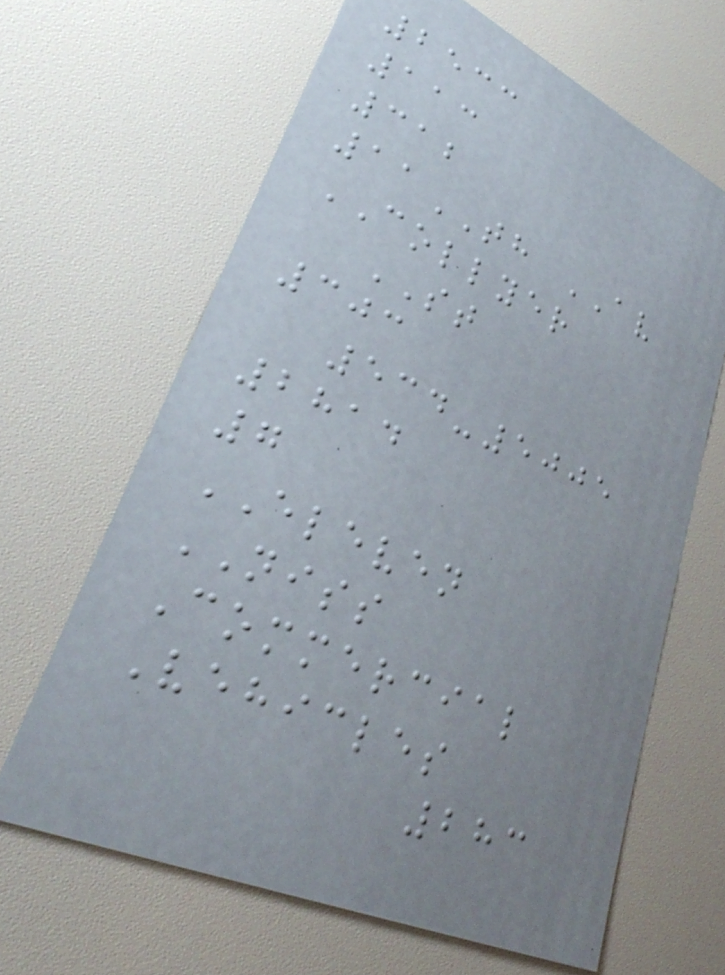2533
113
312
11TH AV
COLLYER
ST
303
534-5005
2814
7
ELEVEN
NISS
Commercial
Vehicles
283
